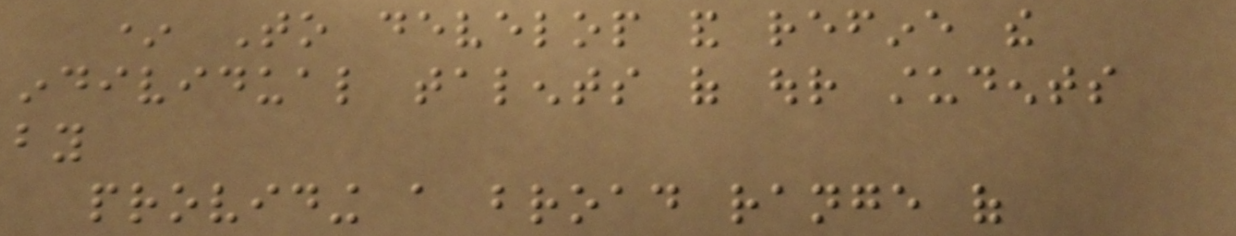* To develop and refine the
individual talents of our students
by
providing a broad range of
